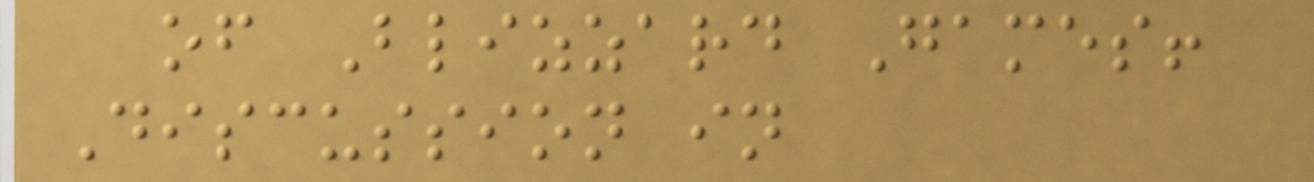of Blizzard Games!
Discussion in
